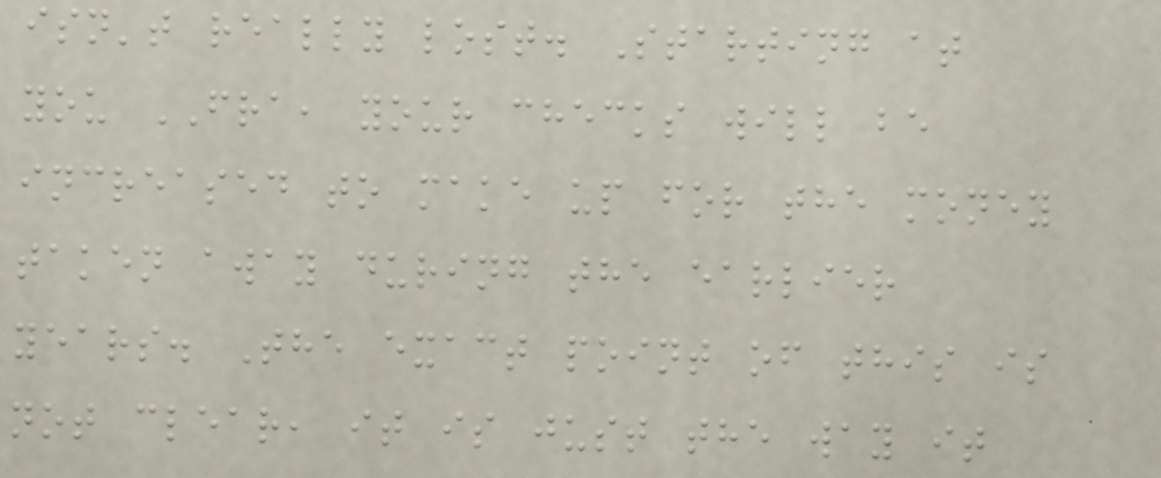isn't really lost. Starting at
you FRA, your checks will be
increased to make up for the money
taken away during the earlier
years. The exact point of this is
not clear, it is just the way it
